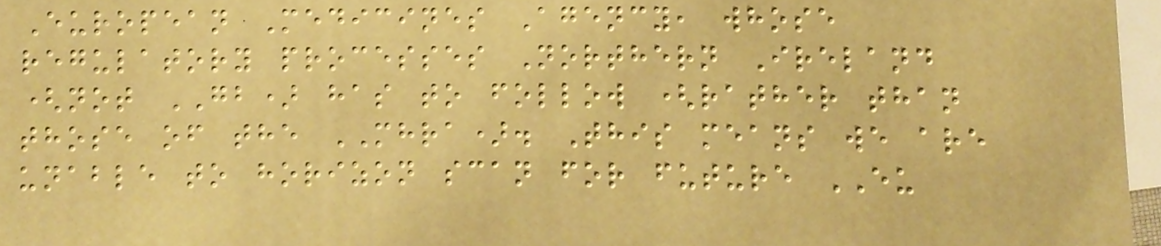European Medicines Agency, whose
regulatory processes Northern Ireland
(not GB) has to follow (rather than
those of the MHRA). This means we are
unable to horizon scan for future EU
